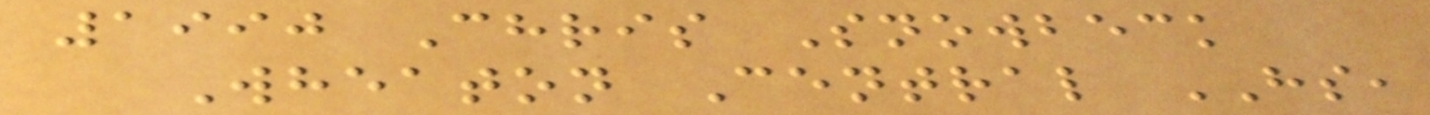1990 Chris Snowbeck
Wheaton Central HS,
